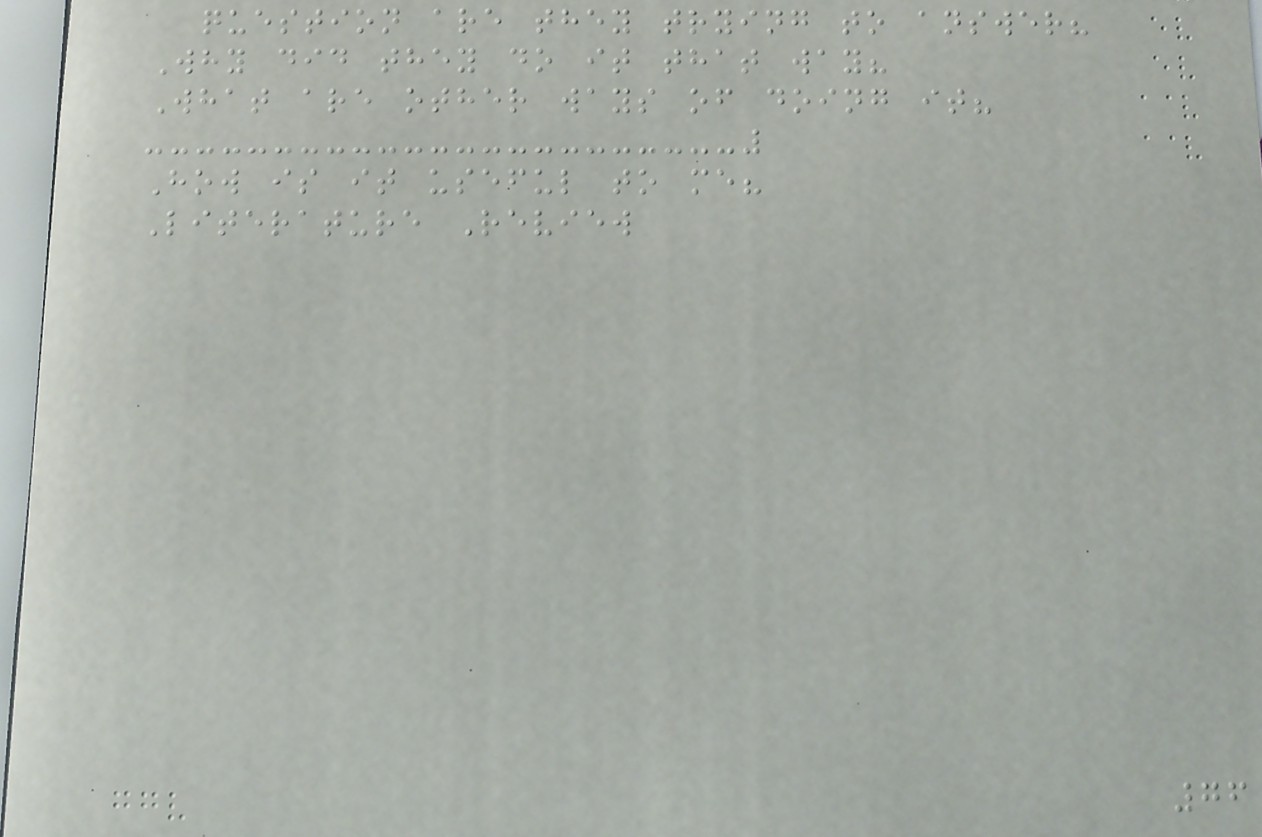question are they trying to answer?
Why did they do it that way?
What are other ways of doing it?
How is it useful to me?
Literature Review
76
